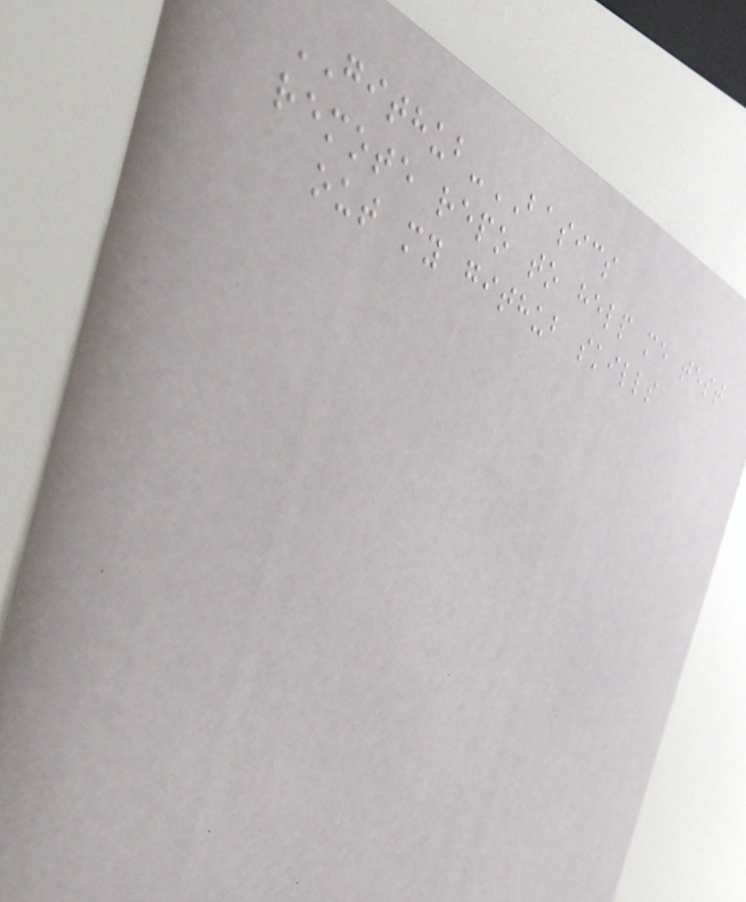GITHUB-BASICS
remote repo to help me test
out my github skills
